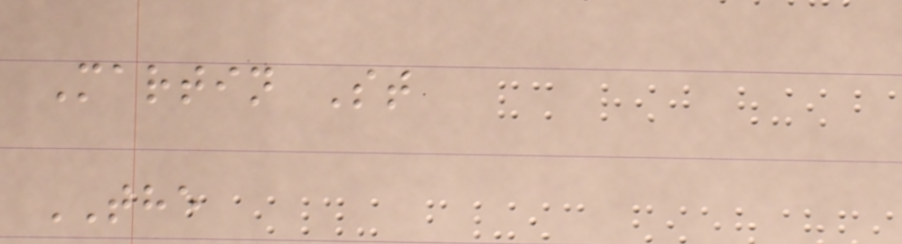Martin St
THE
